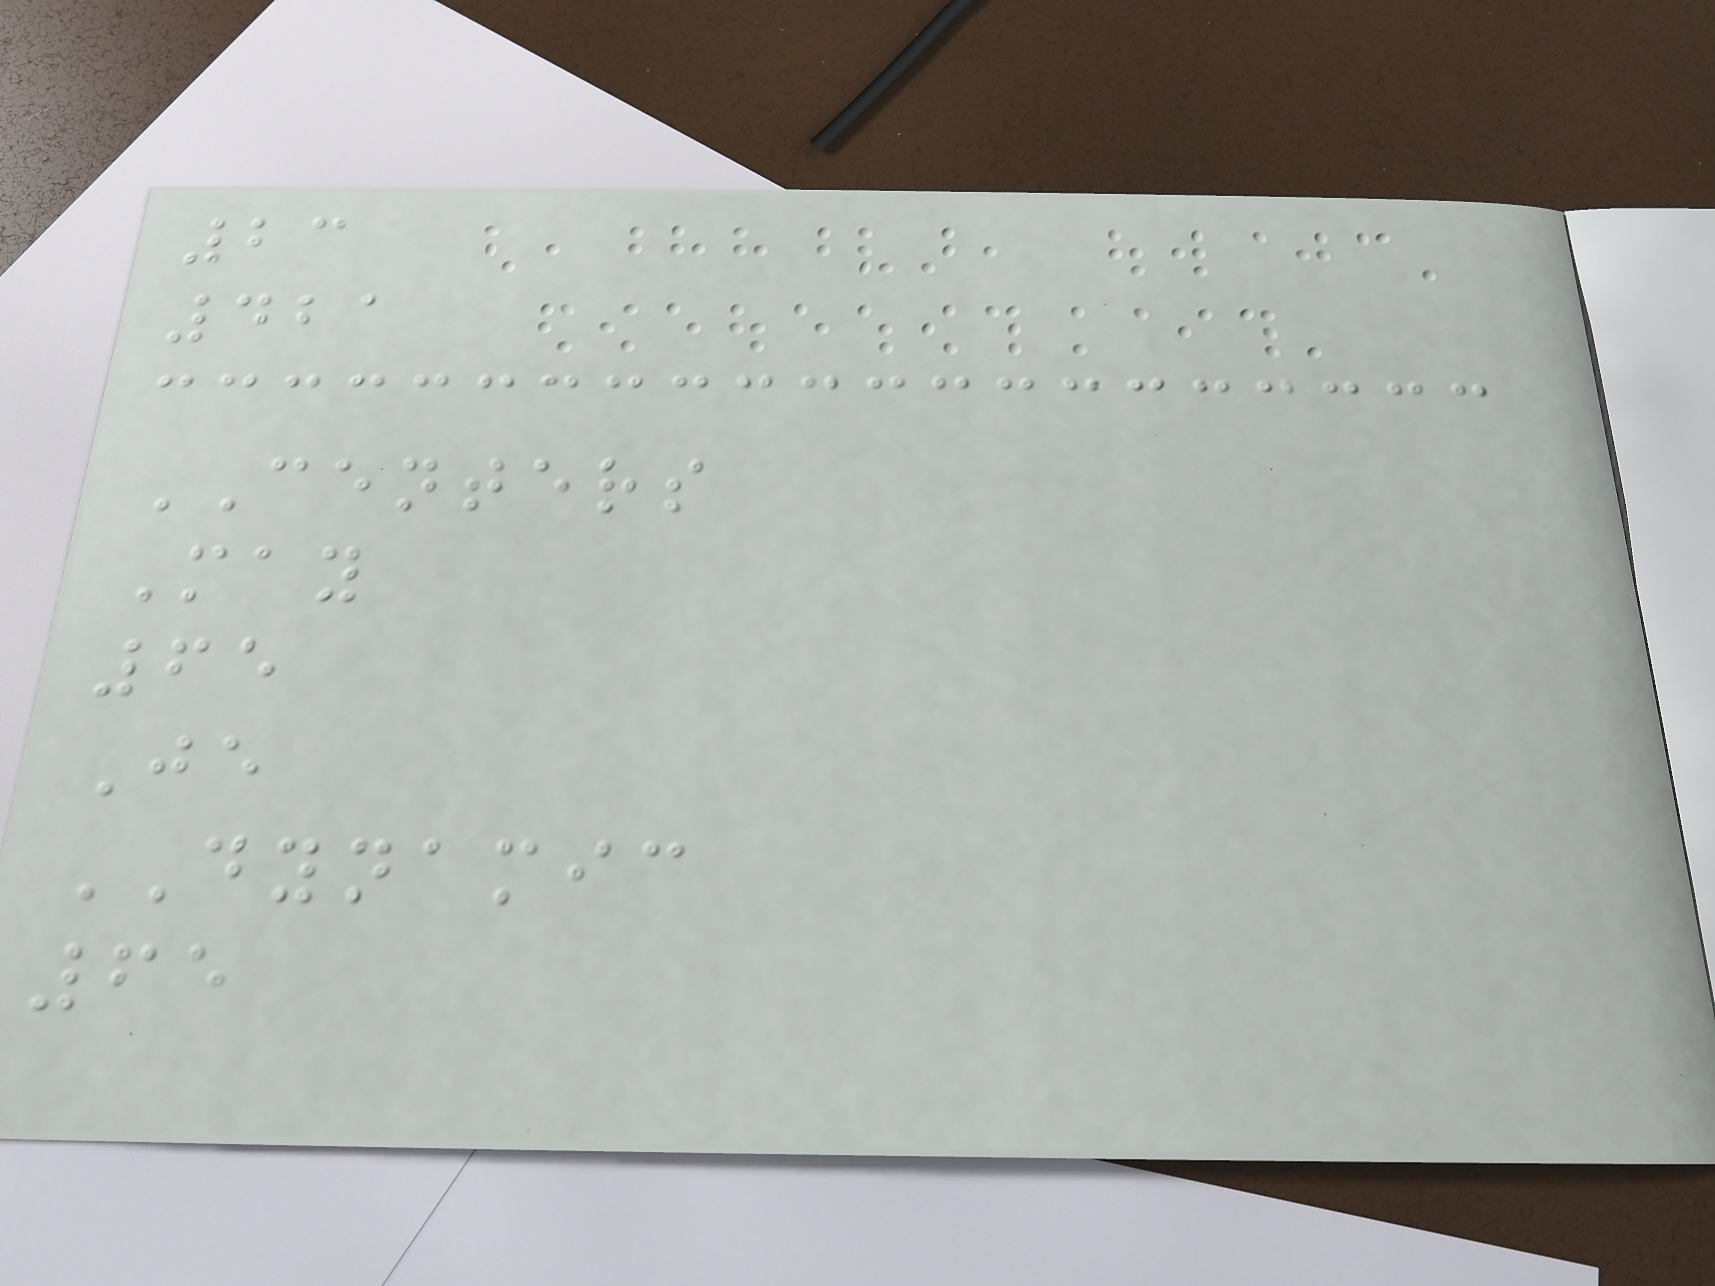23
421
CENTERS
May
65
Je
DYNAMIC
65
